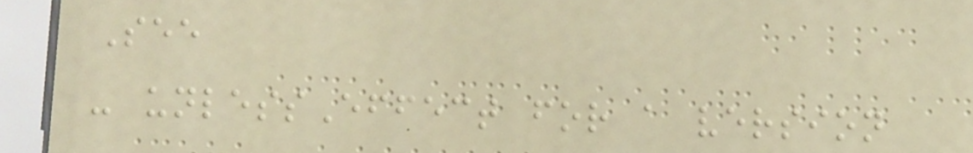See
- unlessEffect for a version
